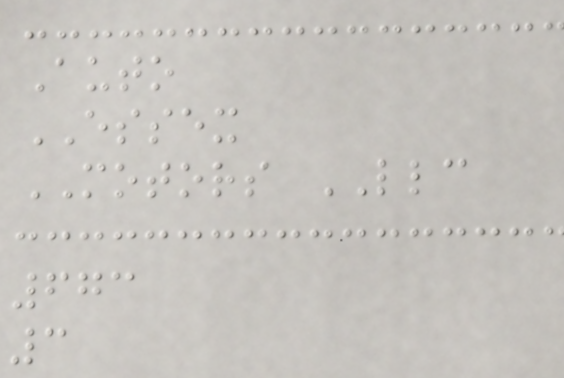Auto
ESSEX
MOTORS LLC
673
3
